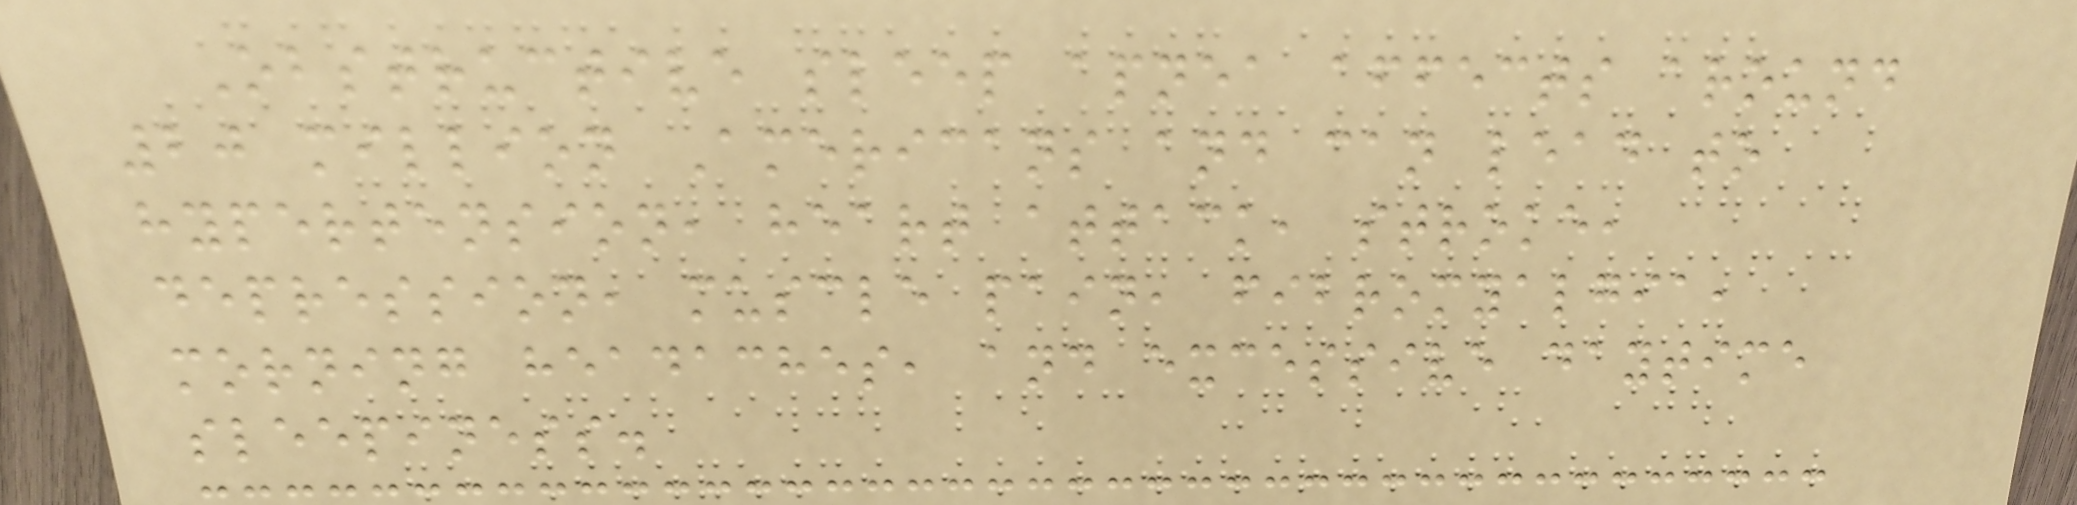Obstructive sleep apnea affects around
20 million Americans and can lead to
hypertension, heart attack, stroke,
depression, muscle pain, fibromyalgia,
morning headaches, and excessive daytime
sleepiness.
